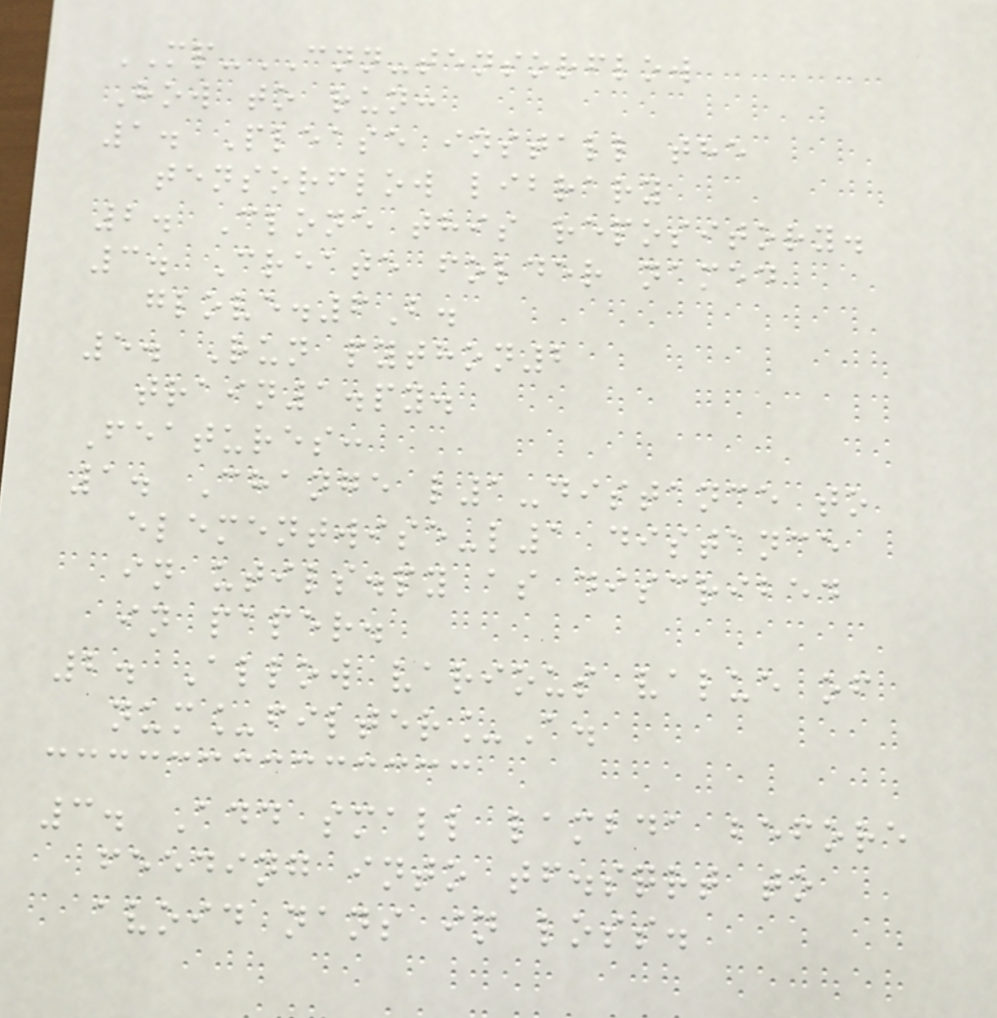MP-CNN-tensorflow
How to run:
1. Please install the
tensorflow library
2. Clone this repository.
3. Create folder named
glove.6B.
5. Run python2
train1.py.
Features:
1. Change l1-distance to
elementwise-l1 distance
in utils.py as discribed
in paper.
2. Allow various value of
num_filter_A.
3. Add small lambda before
feeding into tf.sqrt to
avoid nans in loss.
